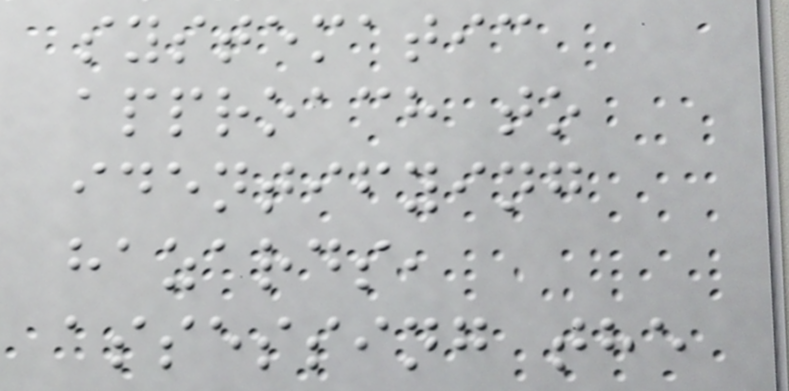systematic
approach to
identifying
hazards,
assessing the
